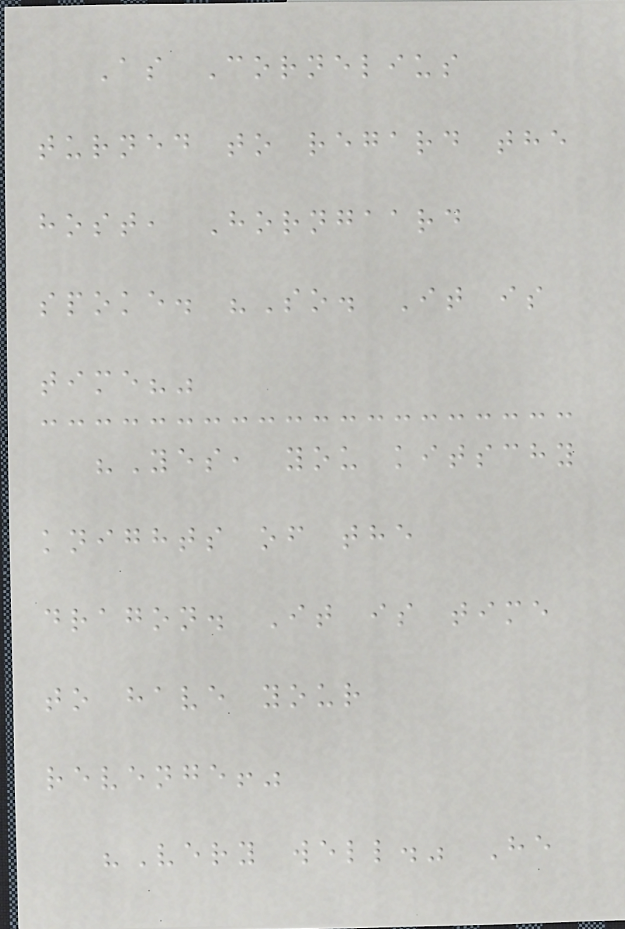As Cornelius
turned to regard the
host, Horngaard
spoke. "So. It is
time?"
"Yes, you kitschy
knights of the
dragon. It is time
to have your
revenge!"
"Very well." He
